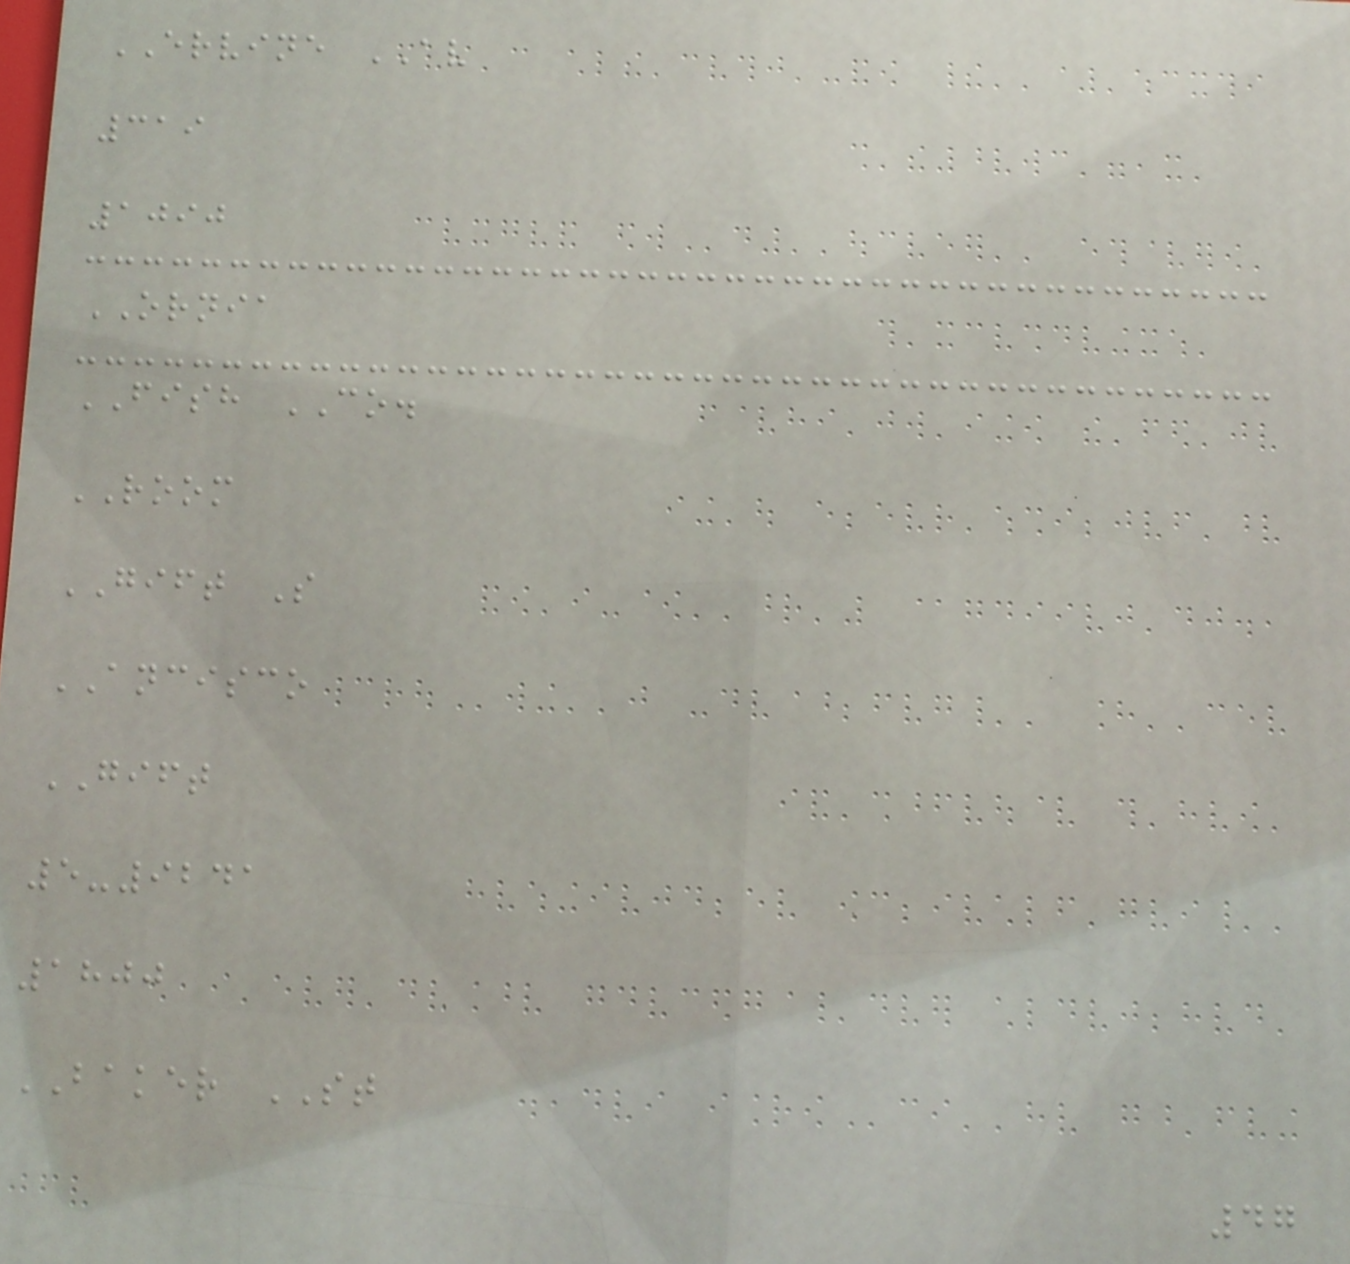ERVINE AV
319
1090
ORNIA
FISH CO.
ROOM
GIFT S
ANCISCO
GIFT
5-9241
1800
BAKER ST
47
